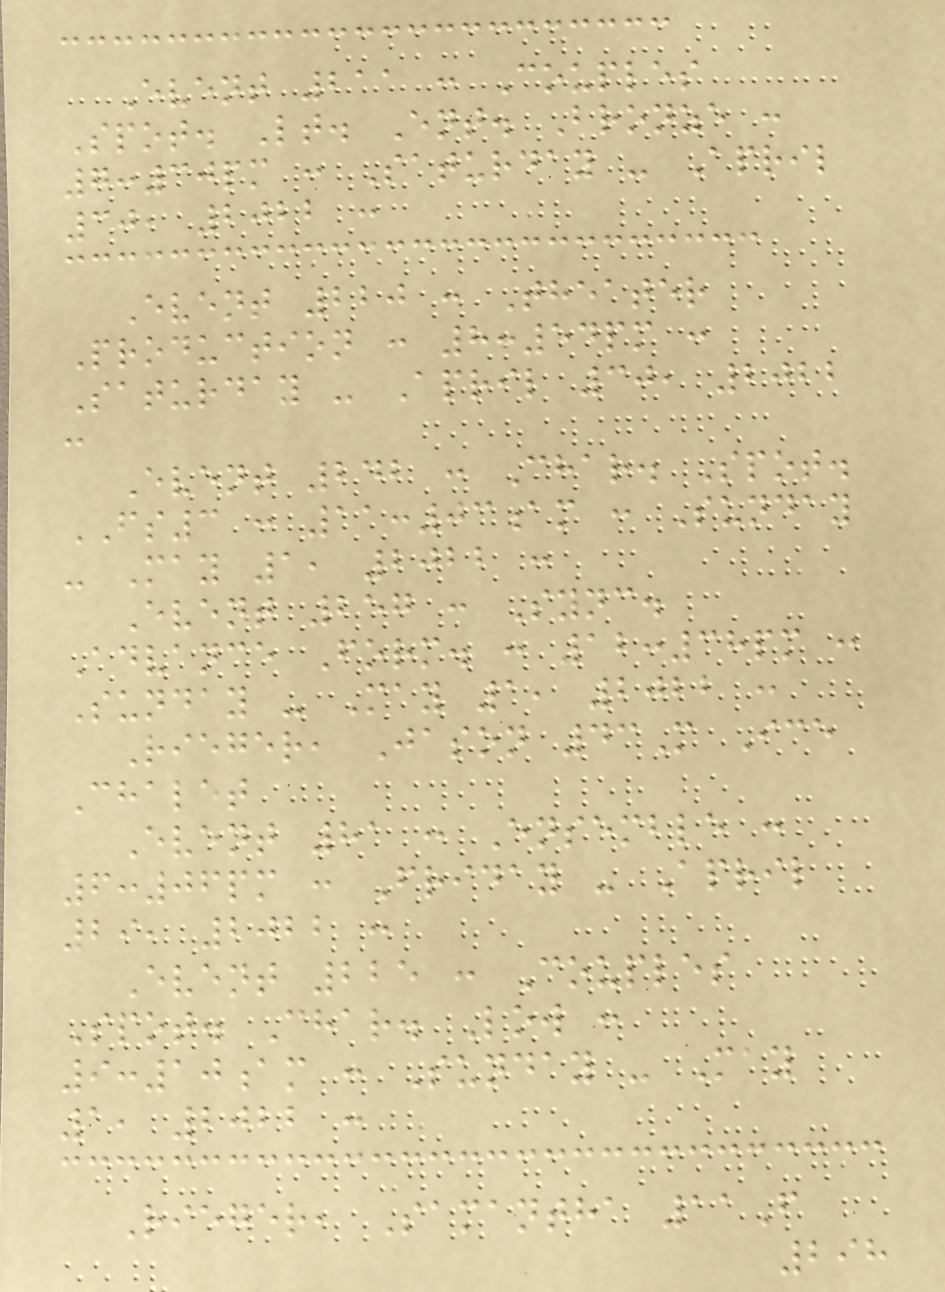Event 211 : Couples
Spot. Lt. Ent. Bronze :
7:30pm : Saturday - April
30, 2022 :
Event 220 : Theater
Production : 8:54pm :
Saturday - April 30, 2022
:
Event 242 : Char. Spot.
FS3 : 11:03am : Sunday
- May 1, 2022 :
Event 257 : Sync.
Advance Form. : 12:38pm :
Sunday - May 1, 2022 :
Rieger, Jason 43M Ice
Chalet
Event 81 : Ensemble :
6:06pm : Friday - April
29, 2022 :
Event 225 : Couples
Spot. Char. Low :
9:10am : Sunday - May
1, 2022 :
Rieger, Samantha 11F
298
